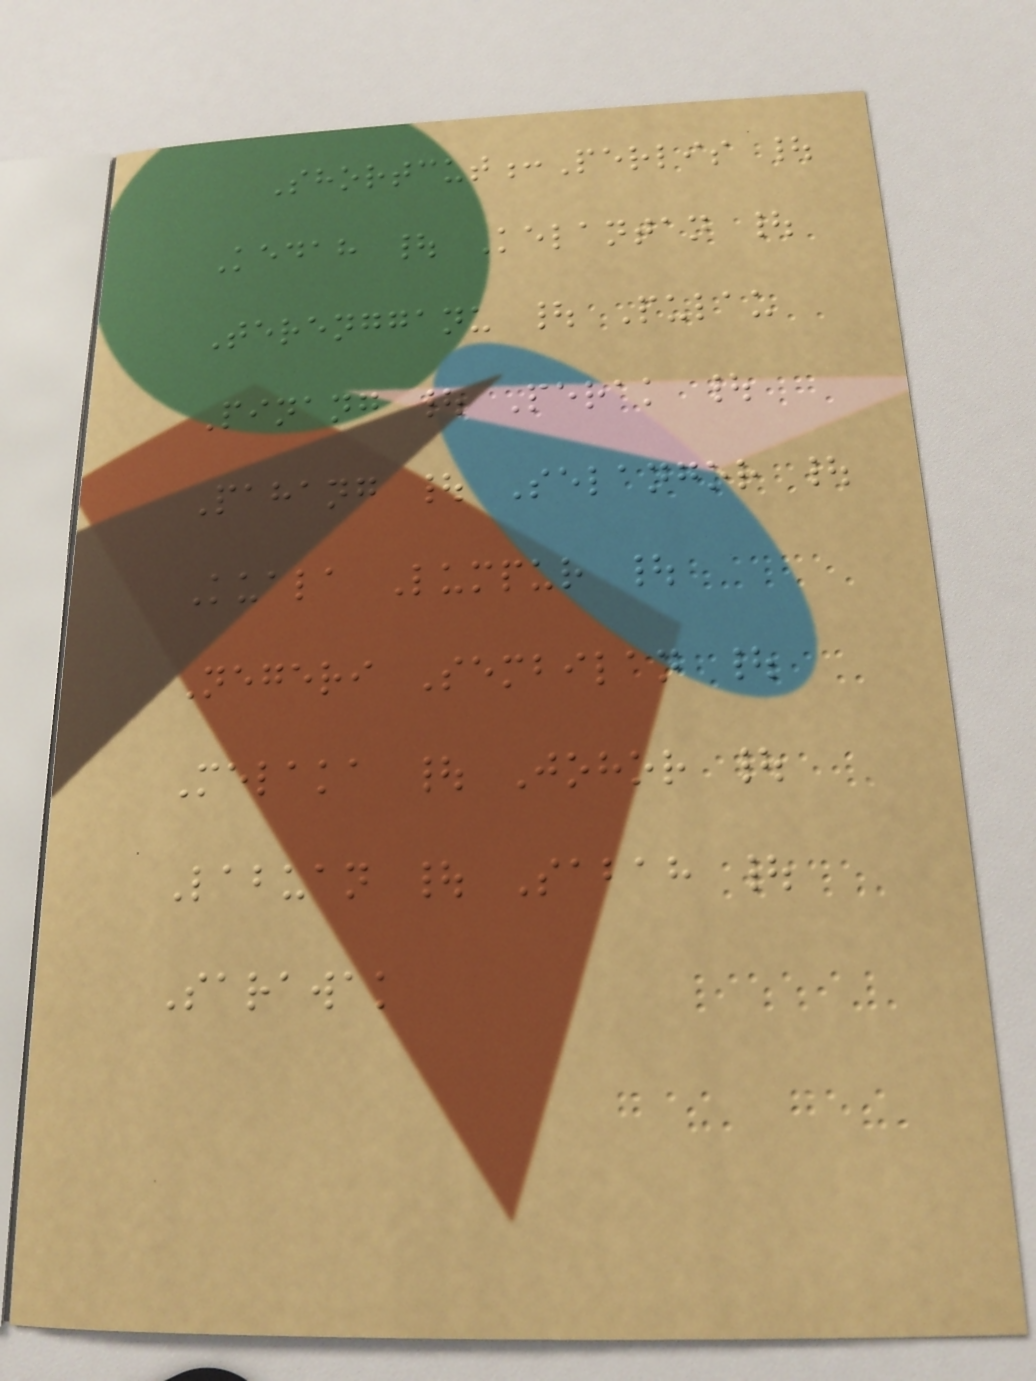Shortcut:Perlis |
Kedah | Kelantan |
Terengganu | Pulau
Pinang | Perak |
Pahang | Selangor |
Kuala Lumpur |
Negeri Sembilan |
Melaka | Johor |
Labuan | Sabah |
Sarawak
